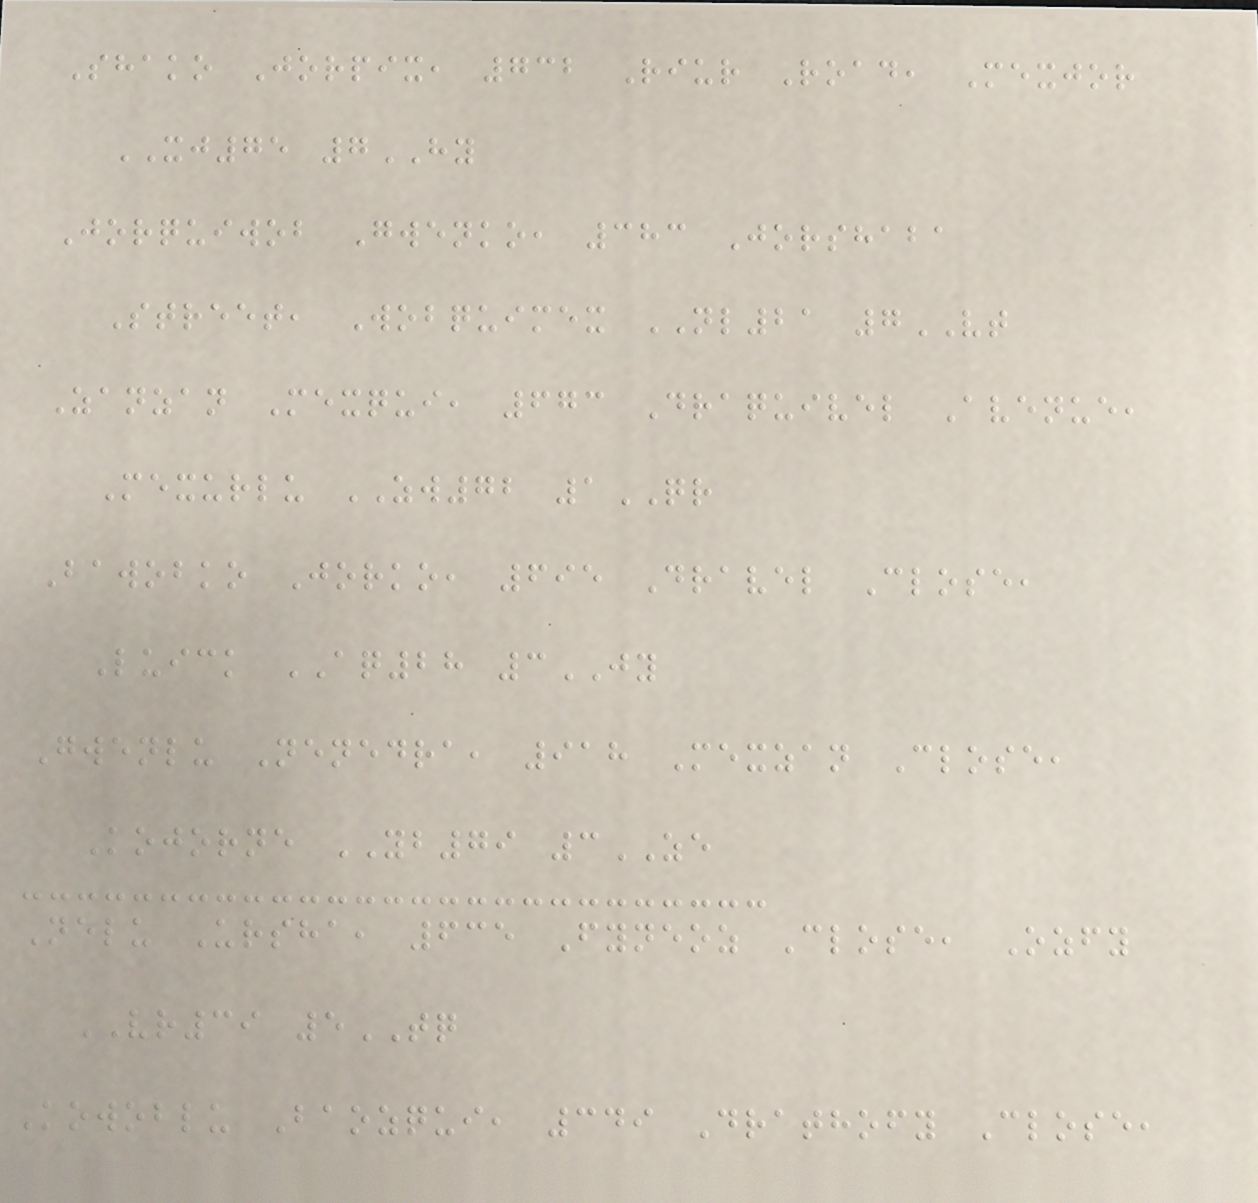Shako Jorpix, 732 Riur Road, Mexjor
XJ75 7HY
Jorquiwob Gwenko, 383 Jorshaba
Street, Wobquimex NL21 7VT
Zanzan Mexqui, 673 Draquivel Avenue,
Mexurlu ZW72 1QR
Bawobko Jorko, 695 Dravel Close,
Luick AQ28 3JY
Gwenlu Nenedra, 918 Mexzan Close,
Kojorne YB79 3ZE
Nelu Ursha, 635 Fyneoz Close, Ozfy
VR39 5TQ
Kowoblu Baozqui, 349 Drathofy Close,
